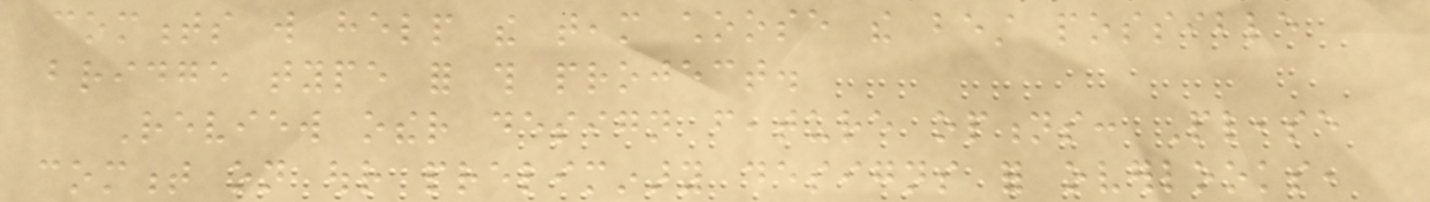comments will help the team choose the best possible
bridge type for this project.
Review other design feature options: Please
comment on our preliminary designs for overlooks,
